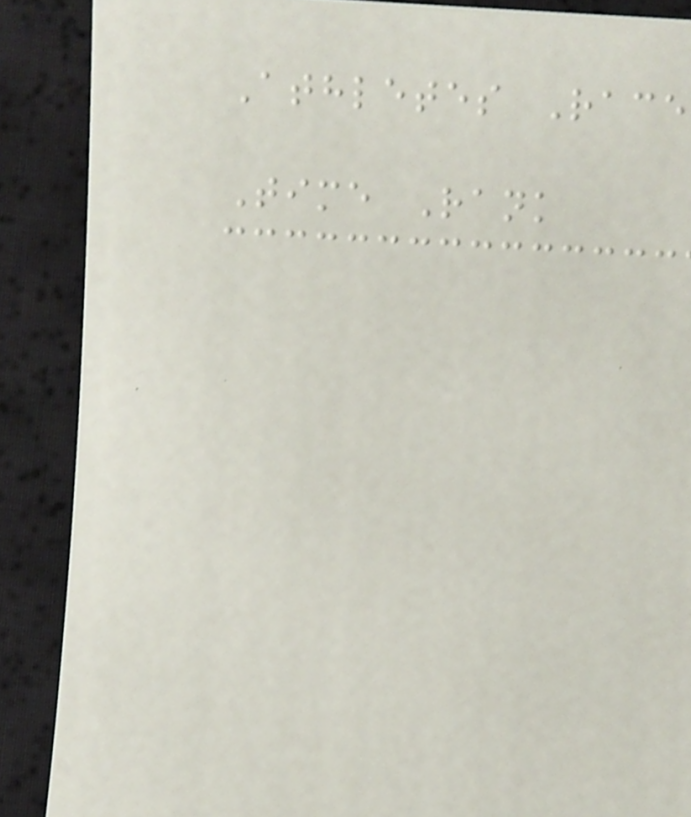Athletes Race
Time Rank
